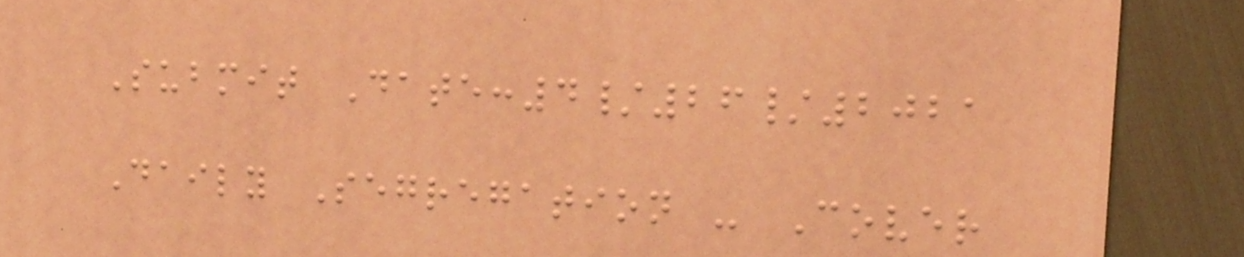Submit Date:4/26/2021
Daily Segregation - Cover
